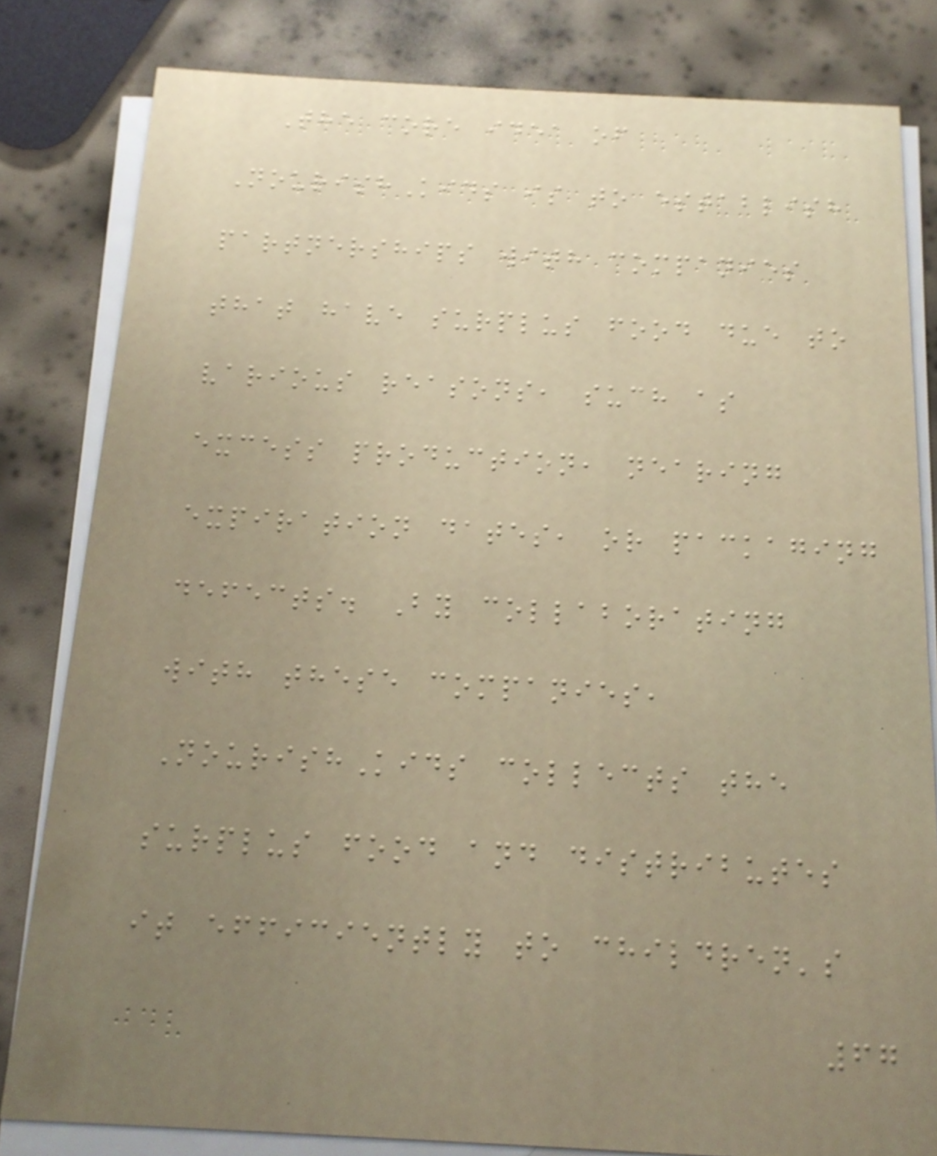The core idea of
NourishKids is to establish
partnerships with companies
that have surplus food due to
various reasons, such as
excess production, nearing
expiration dates, or packaging
defects. By collaborating
with these companies,
NourishKids collects the
surplus food and distributes
it efficiently to children's
67
